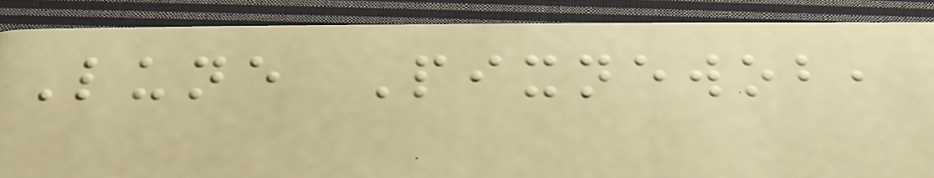Lune Pixnewob,
